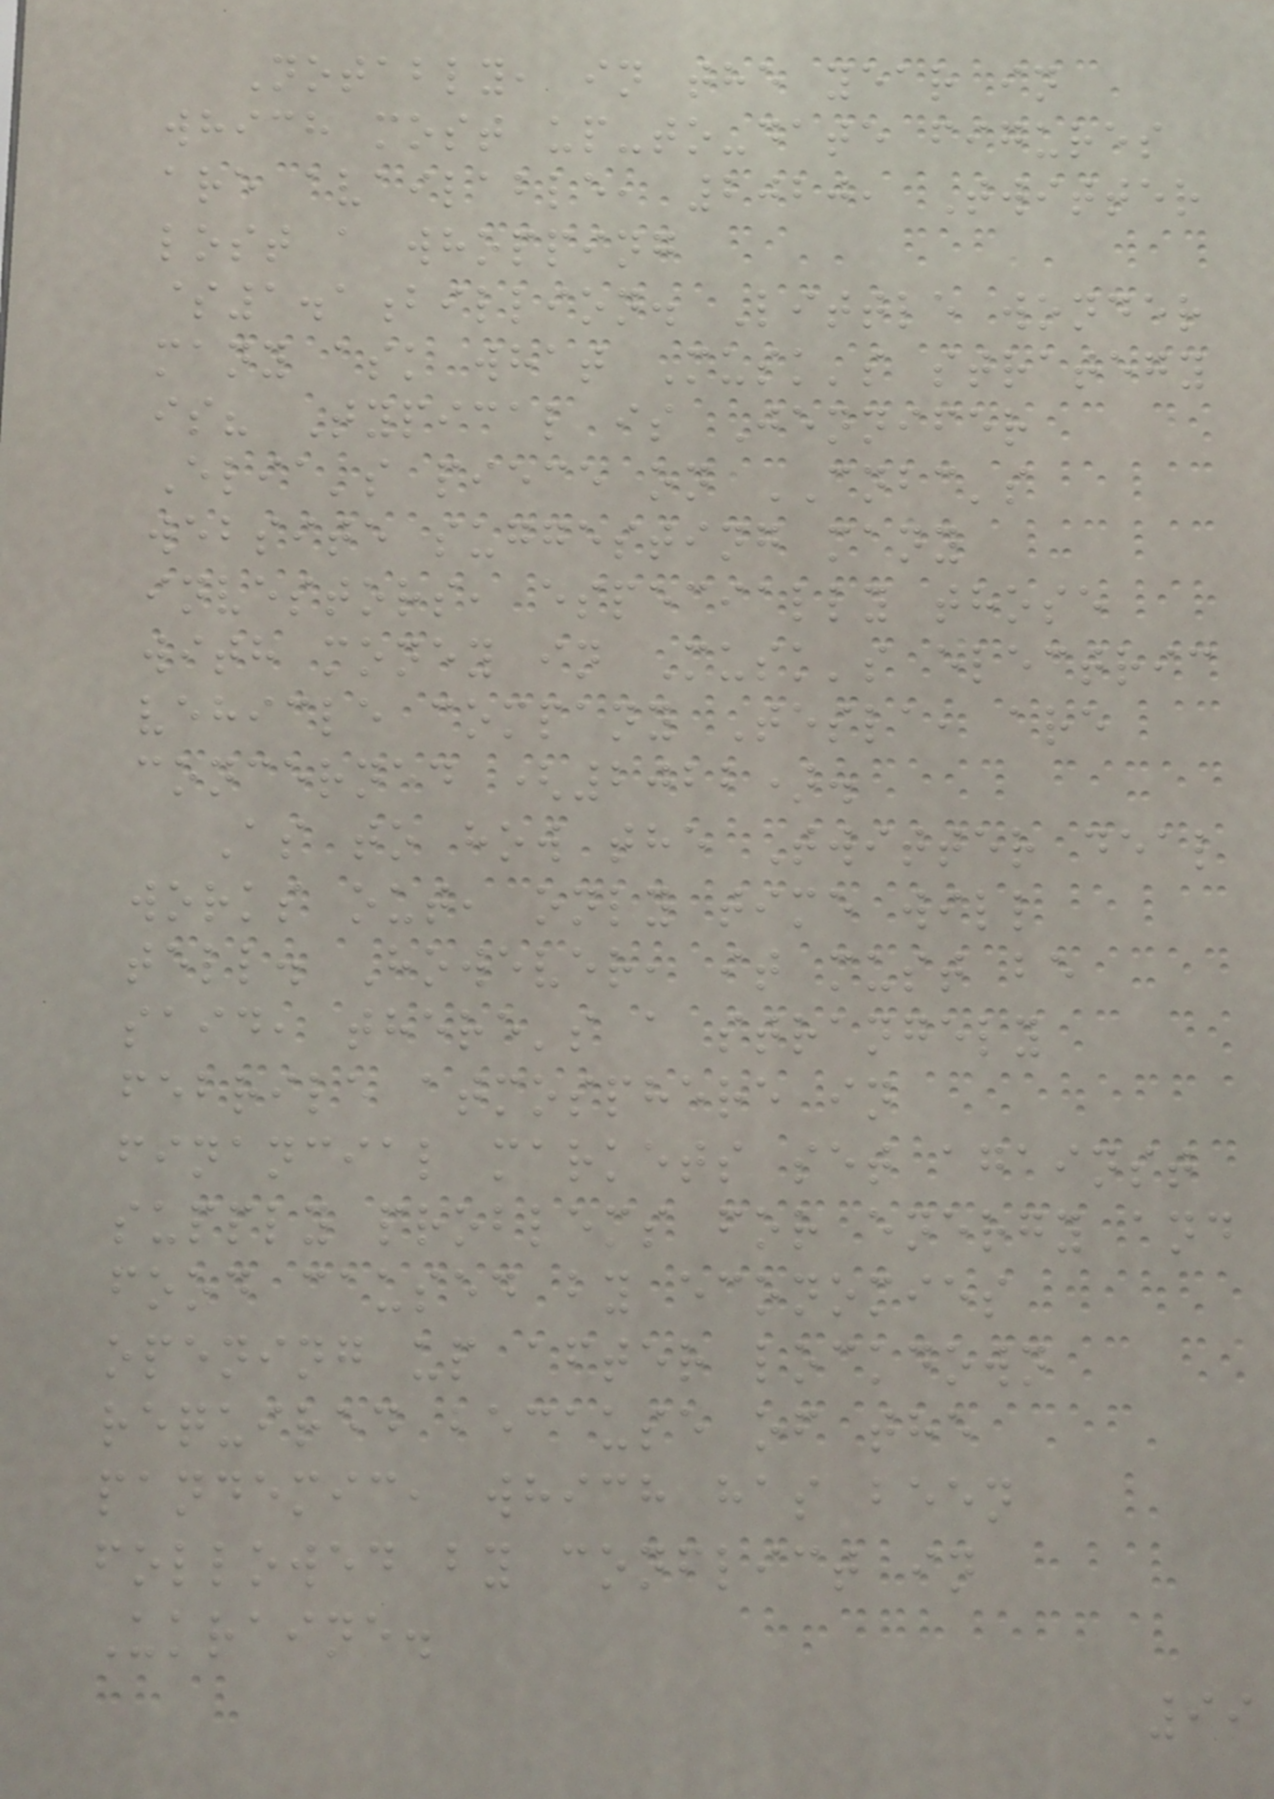Notably, in the year in
which most up-to-date figures
are available, 2020, Twitter
lost a whopping
$1.1billion. Little wonder
many ask what Musk's strategy
is? Typical is Jennifer
Elia's piece on CNBC's
website suggesting many
investors, especially those
with money in Musk's electric
vehicle company Tesla, are
concerned (2022).
As to how the Twitter deal
works out, only time will
tell. However, it must be
said, there's a strangely
febrile atmosphere in
financial markets set against
supply problems for energy and
food caused by economies
opening up after lockdown
required because of the
pandemic, which has been
followed by conflict in
Ukraine.
99
